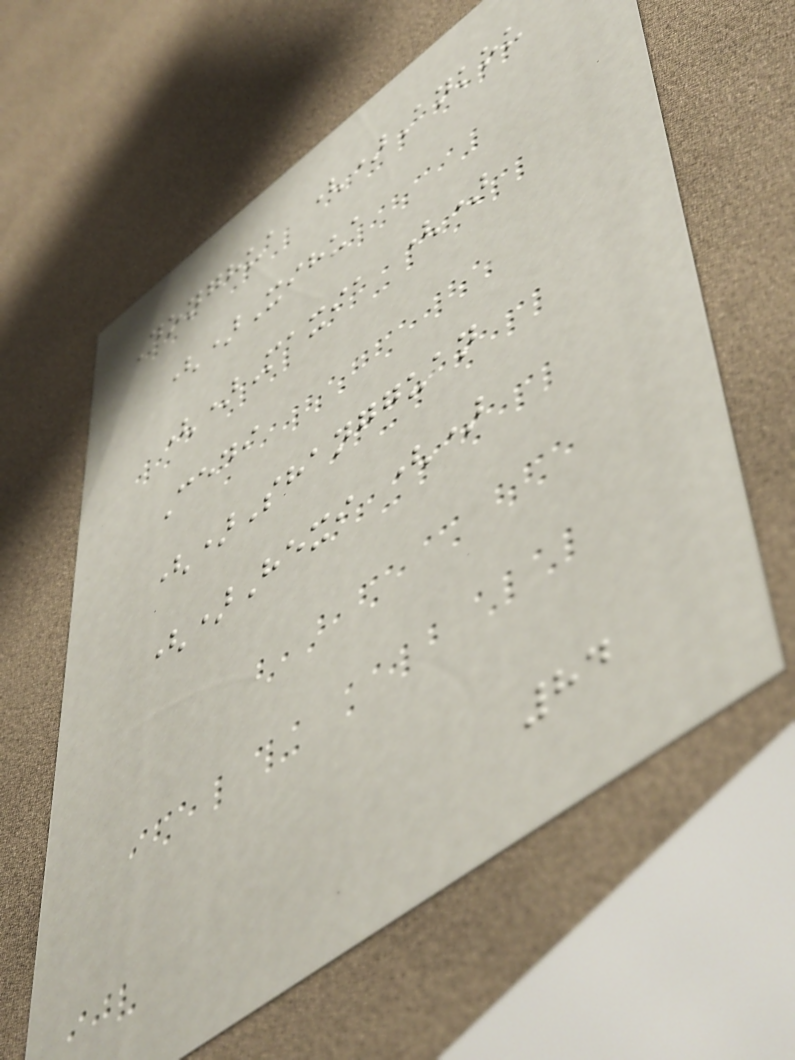Donghua ()Ankou
()Xihua
()Maxia ()
Cedi
()Shangguan
()Hexi ()
84
